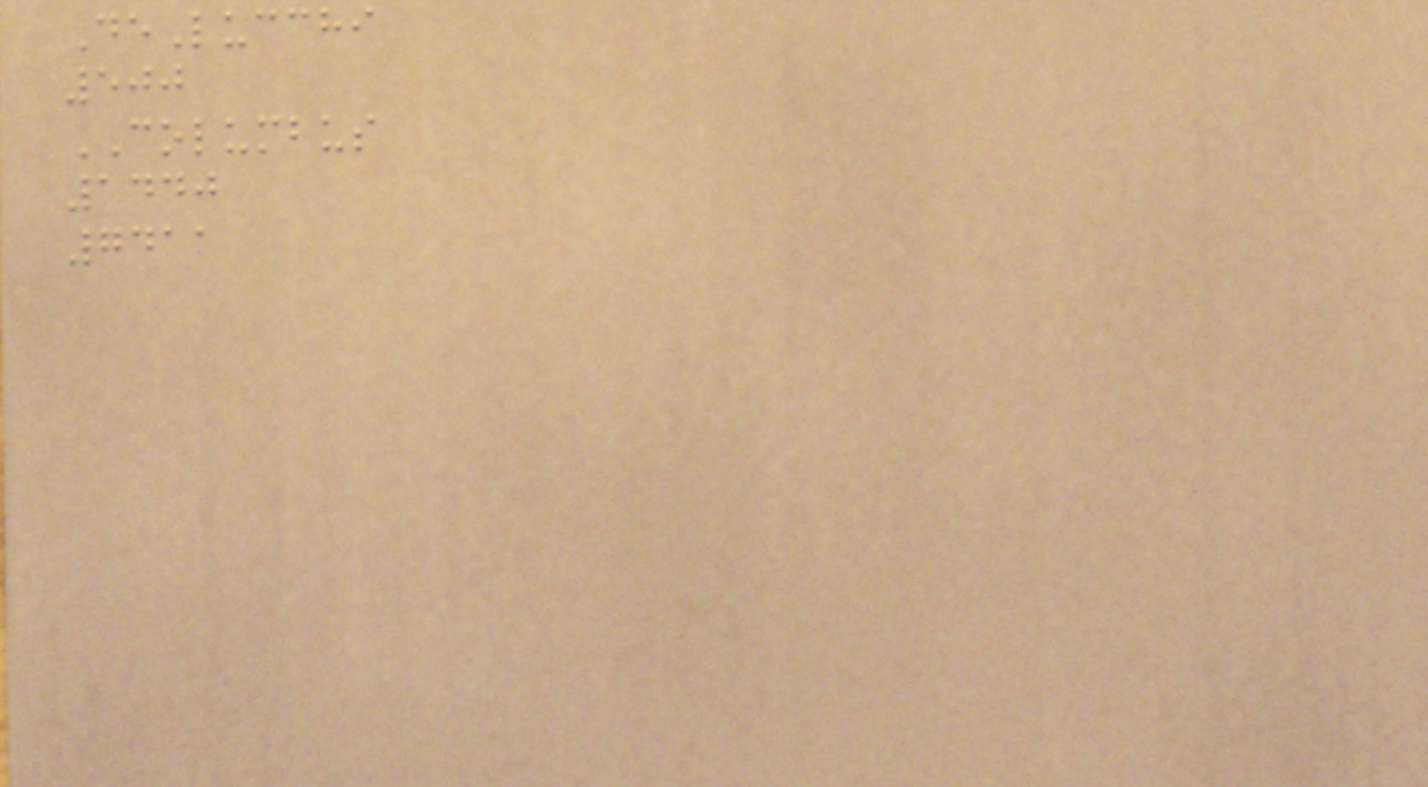DeLucchi
500
COLUMBUS
1440
7411
